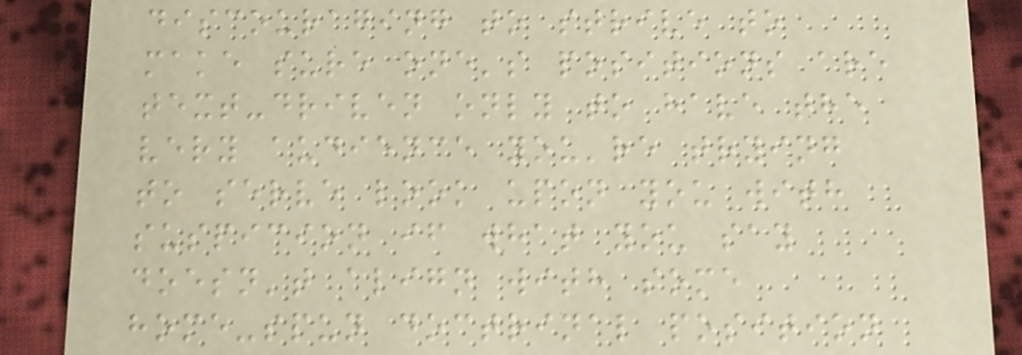discouraging to strive to
make sure one's positions are
text-driven only to have the
very audience you're trying
to serve look upon you with
suspicion if what you say
doesn't align with some
home-spun doctrinal position
